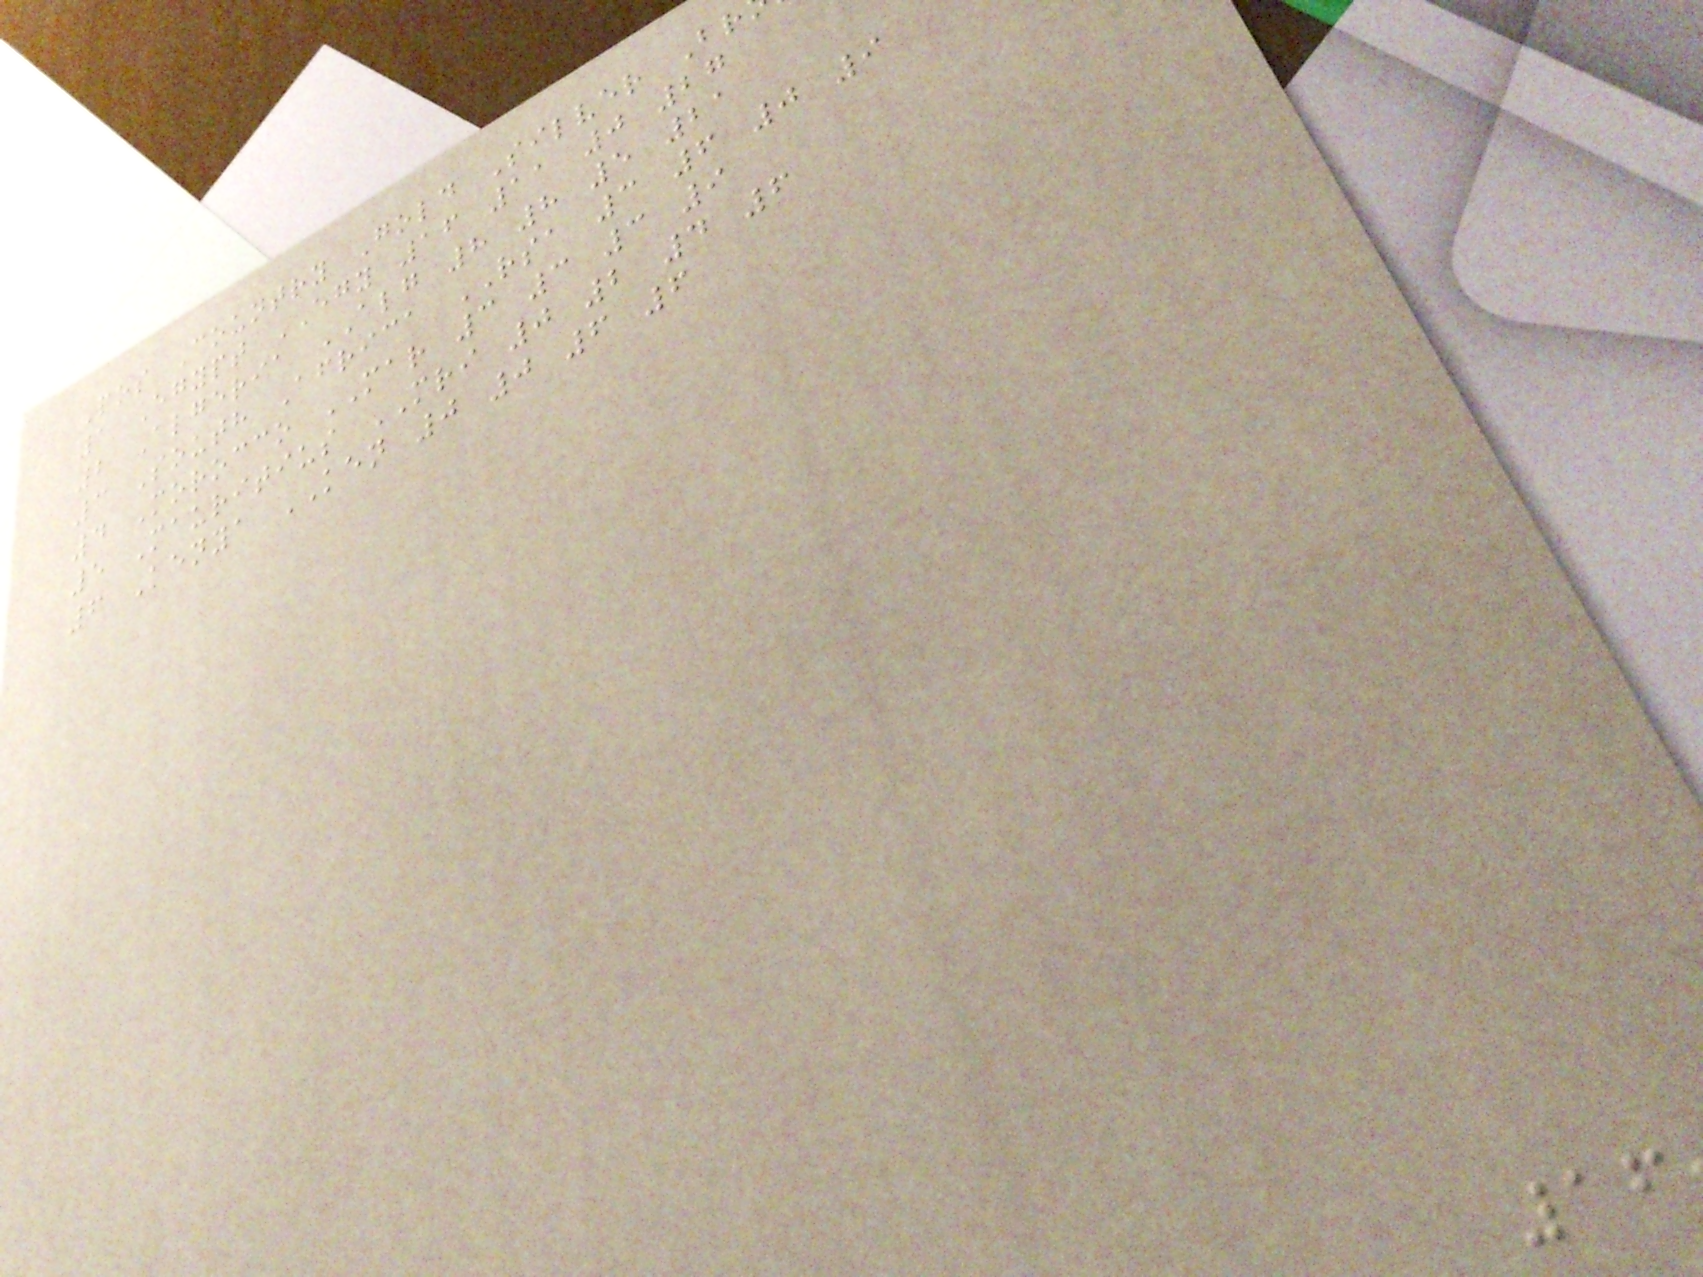Pos Country Gold Silver Br
1 Egypt EGY 16 11 0 27
2 Algeria ALG 8 8 5 21
3 South Africa RSA 3 6 0 9
4 Morocco MAR 3 3 3 9
5 Mauritius MRI 0 2 4 6
6 Kenya KEN 0 0 6 6
